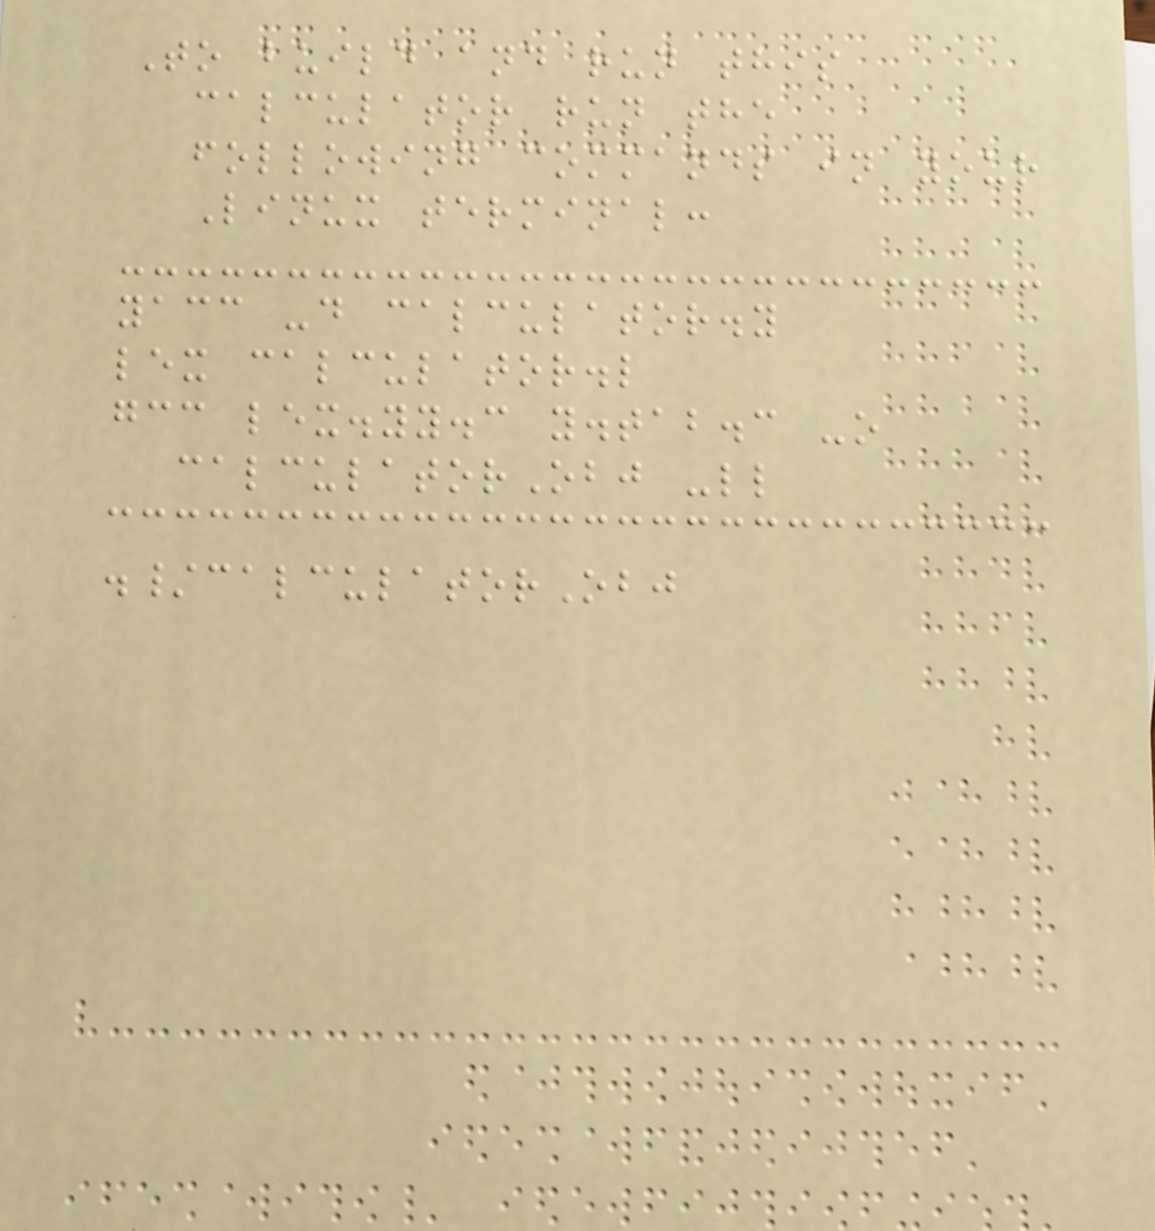To build and run this
calculator run the
following commands in your
Linux terminal:
yacc -d calculator.y
lex calculator.l
gcc lex.yy.c y.tab.c -o
calculatorObj -ll
./calculatorObj
